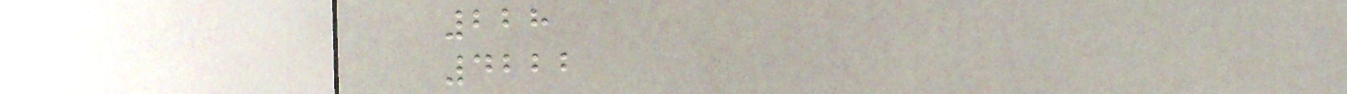228
4222
